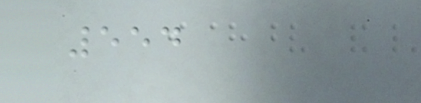554
